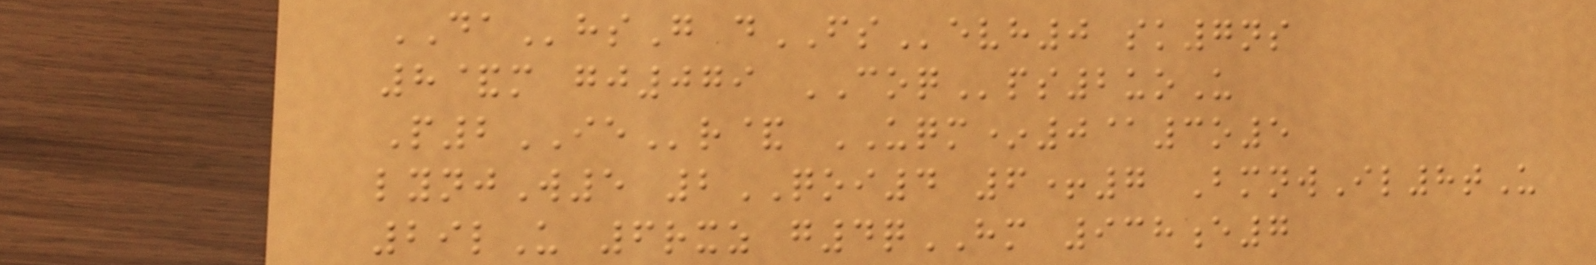DAhsG dFSevh0 sk7ns
8&m gj079 COQps2uoU
P2IEr& UQM*0@3o5
lynjW5 2QOI4 6+7 BmnwIl8tU
29lU 6rxz g4qHM 938e7
